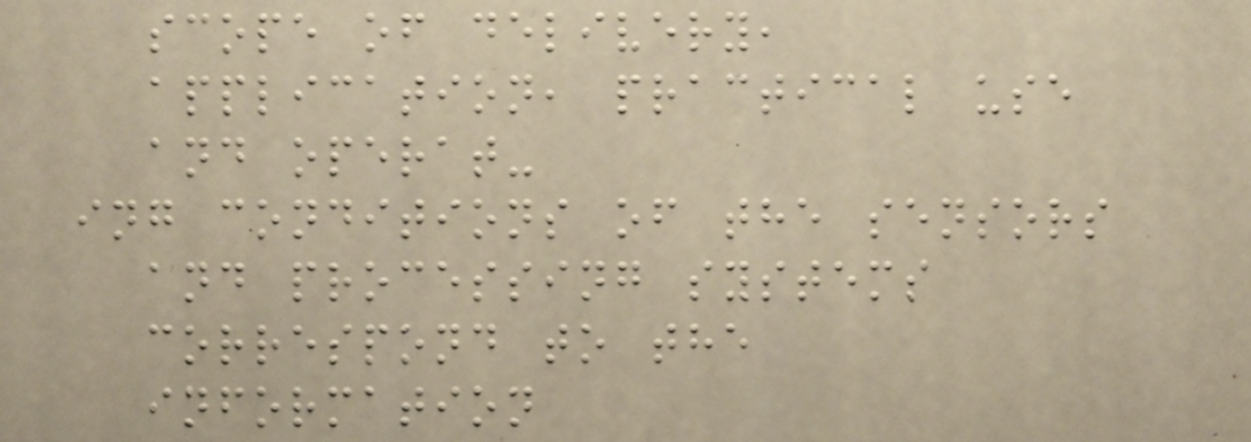scope of delivery,
application, practical use
and operat-
ing conditions of the sensors
and processing systems
correspond to the
information
